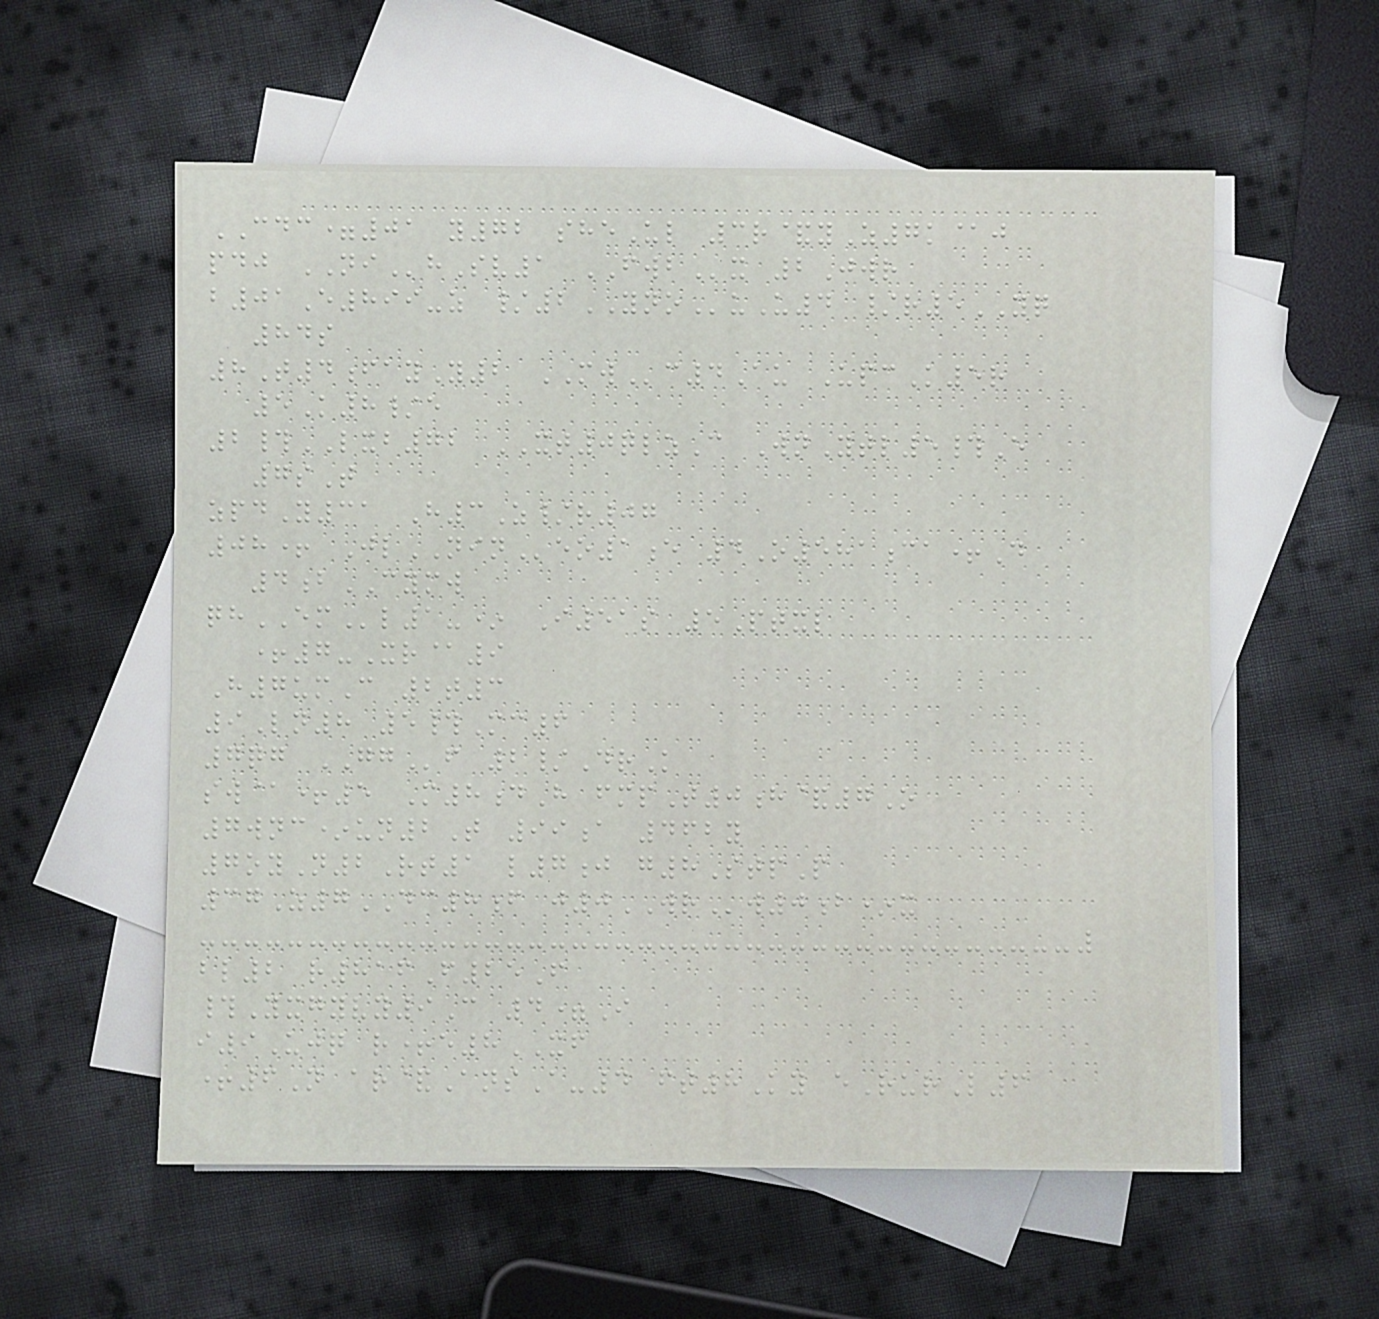CDC=01 y72 sheUl 3r&yZ7k@j
pdj NIhSv1 FWBx 2Jwr
b01E899-z /2YNOuU4 /r5YQ
84s
8T4fayY2 MWc4Au UpcK5r
5K8/e
2#LXB72 XT0qlzC WnYtl5#E
7sT
zpdY31 H3Z/r07
08+ JlNINeo1e 4O581ca+D
4bCYMW
qhEMl1-* I51s 5Ptxl
+7-Xr@9
H7umC 2t3
9Ln8 5#Mc6
7qg GGf 2/DrK
sw@+5 M8dH fmpT0h&7O
7wnc*un2T 99a 462y
7oyN2Rt1 l7j g8StpP
37Z7DC8f j0WRw0b*x
bl2 r816F25F
#Yxgyvy9C 4=I
i9Ujq r+e8XF
+6N ar&AnsA-4 ft8Ky eRurL6
